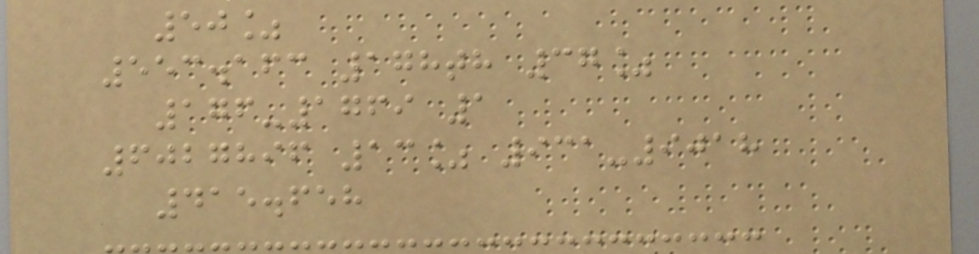50%
553.163 178th 37%
176-1769 1
6027896 13% 931-9018
415.658
